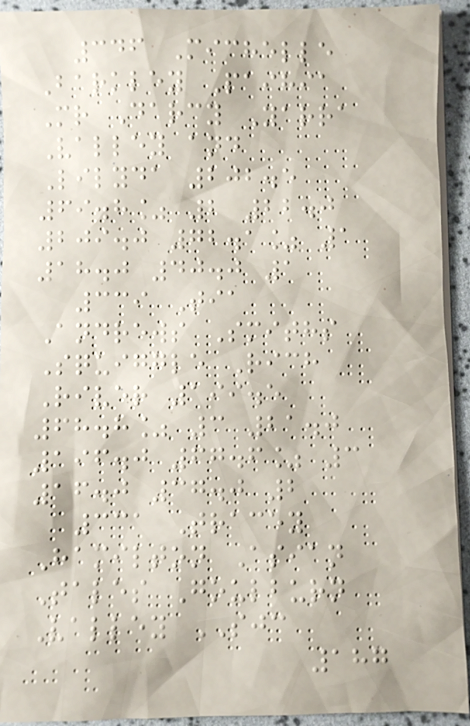346 Michelle
Barkley Paihia
Mr Darcy Yarra
Valley and
Lilyda 202.5
69.8% 2 22.0
209.0 72.1% 1
18.0 40.0 1
339 Tia
Andrews Smiths
Squiggle Rich
River 199.5
68.8% 3 21.0
196.0 67.6% 3
16.0 37.0 2
331 Tracey
Hamilton Asian
Tales Goulburn
Valley SJC
187
